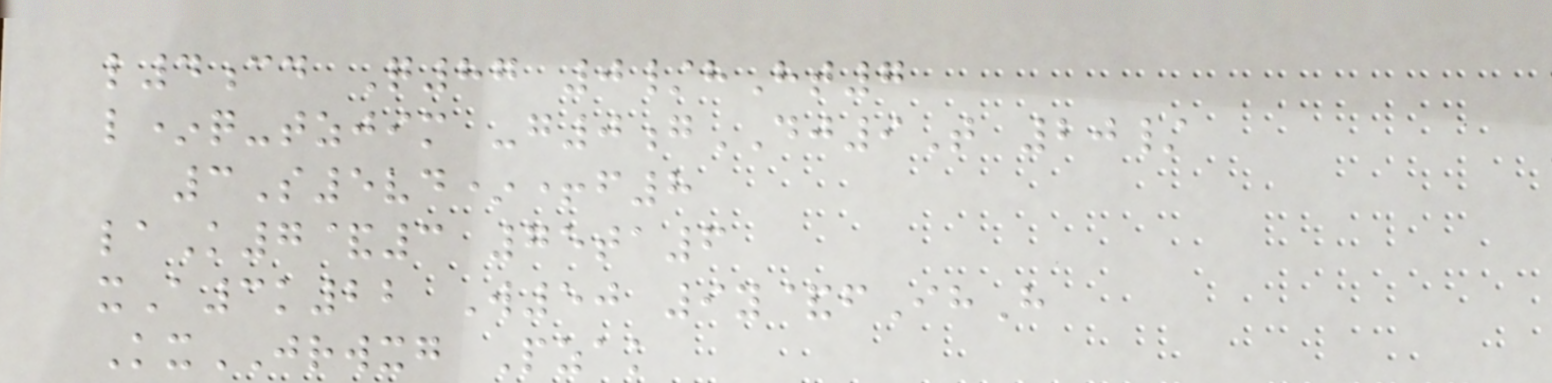l4cd Q87 0/hHt7
l*q-tzjim -g0gDJ9T 20/
3S5vd*+f8
laK7&3 75ta6
xA3k22 W50 9y&fIhH
KxJRWXG Pzak
